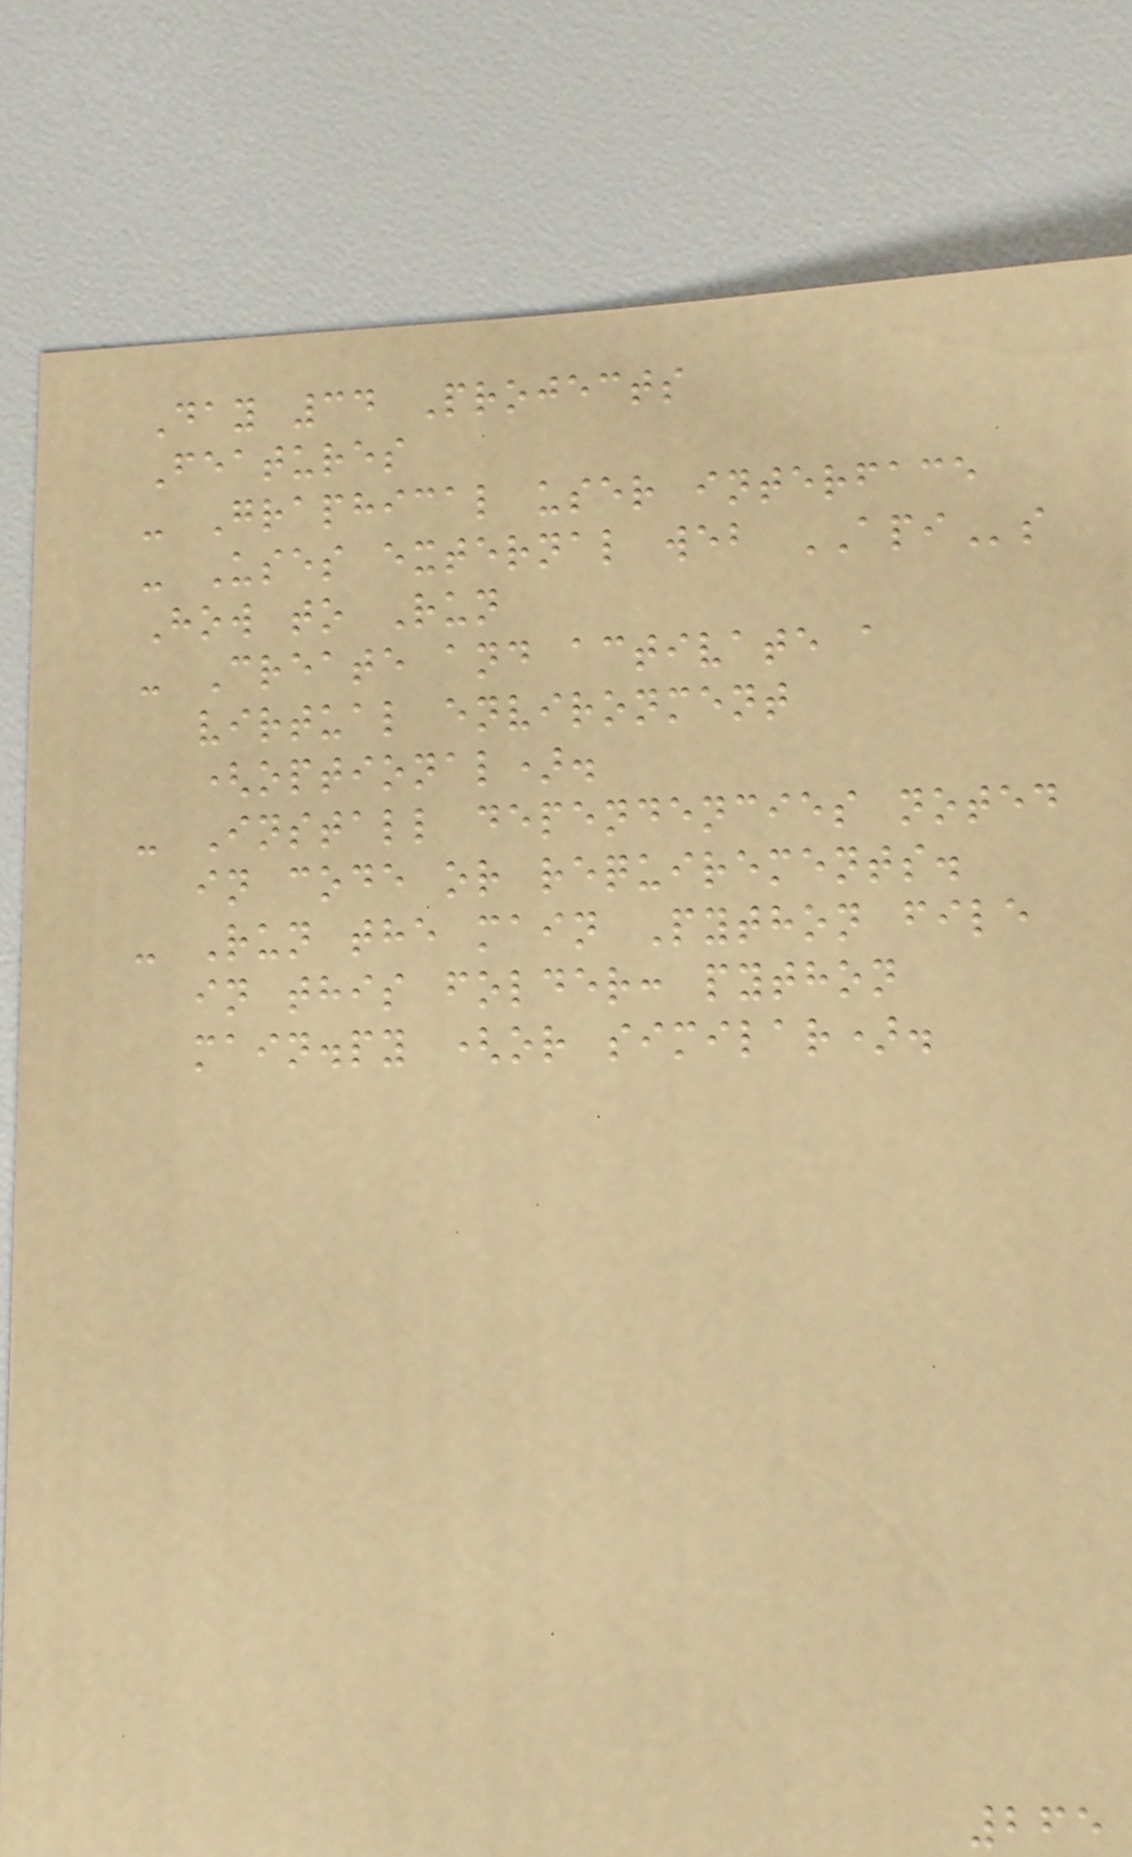Day 34 Projects
Features
- Graphical user interface
- Uses external web APIs
How to Run
- Create and activate a
virtual environment
(optional).
- Install dependencies noted
in code or requirements.
- Run the main Python file
in this folder: python
main.py (or similar).
265
